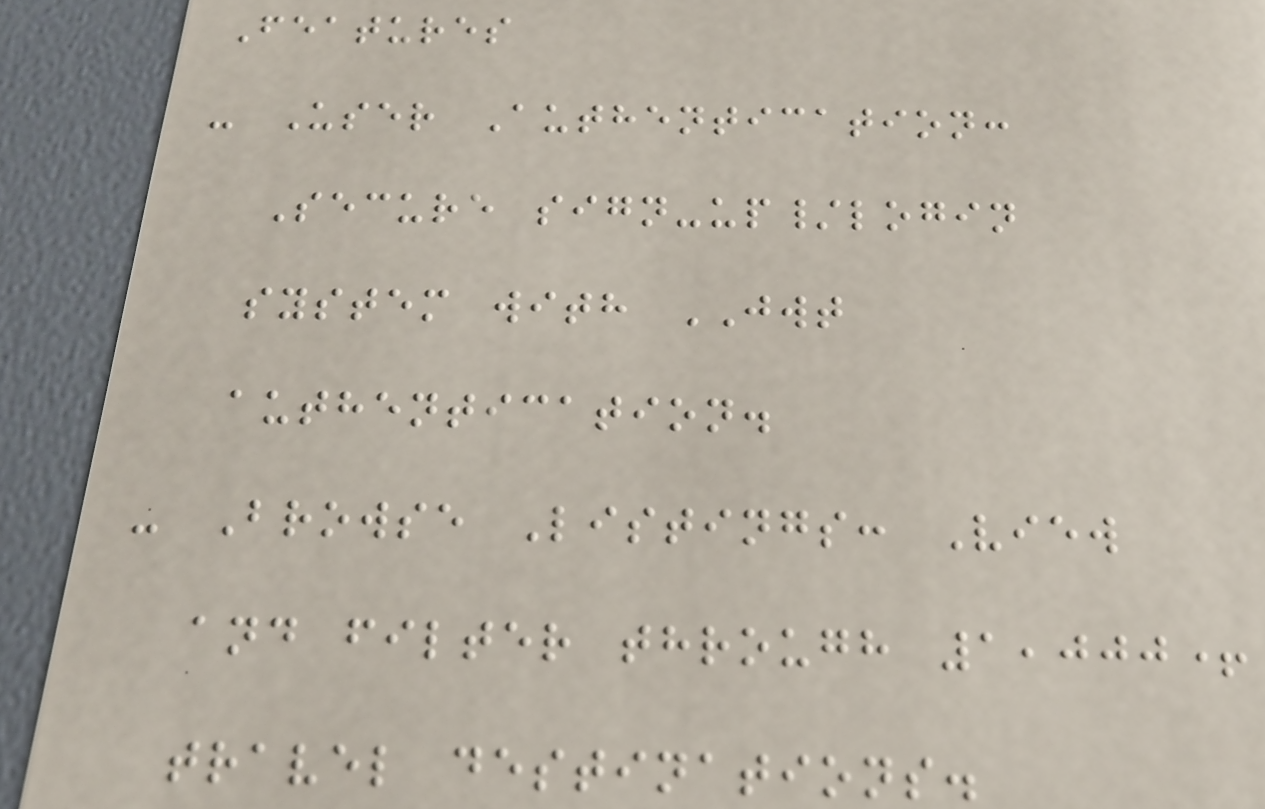Features
- User Authentication:
Secure sign-up/login
system with JWT
authentication.
- Browse Listings: View
and filter through 1,000+
travel destinations.
